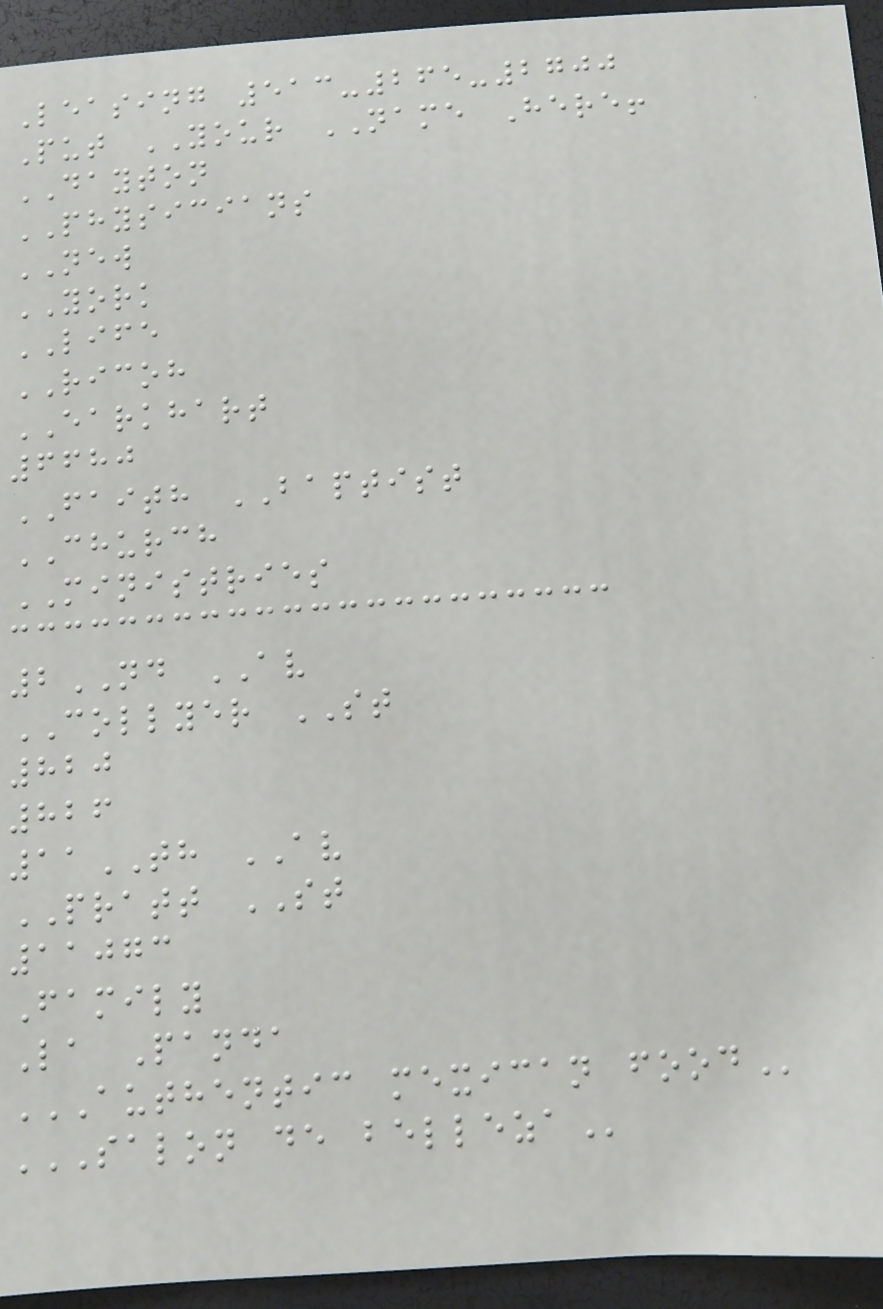Leasing 513-265-2700
Put YOUR NAME Here!
DAYTON
PHYSICIANS
NEW
YORK
LIFE
RICOH
EARKHART
6680
FAITH BAPTIST
CHURCH
MINISTRIES
2ND AV
COLLYER ST
820
826
11TH AV
PRATT ST
11073
Family
La Panda
AUTHENTIC MEXICAN FOOD
SALON DE BELLEZA
